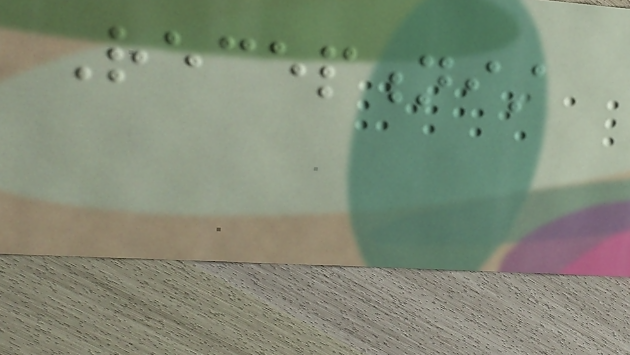Receptionist
